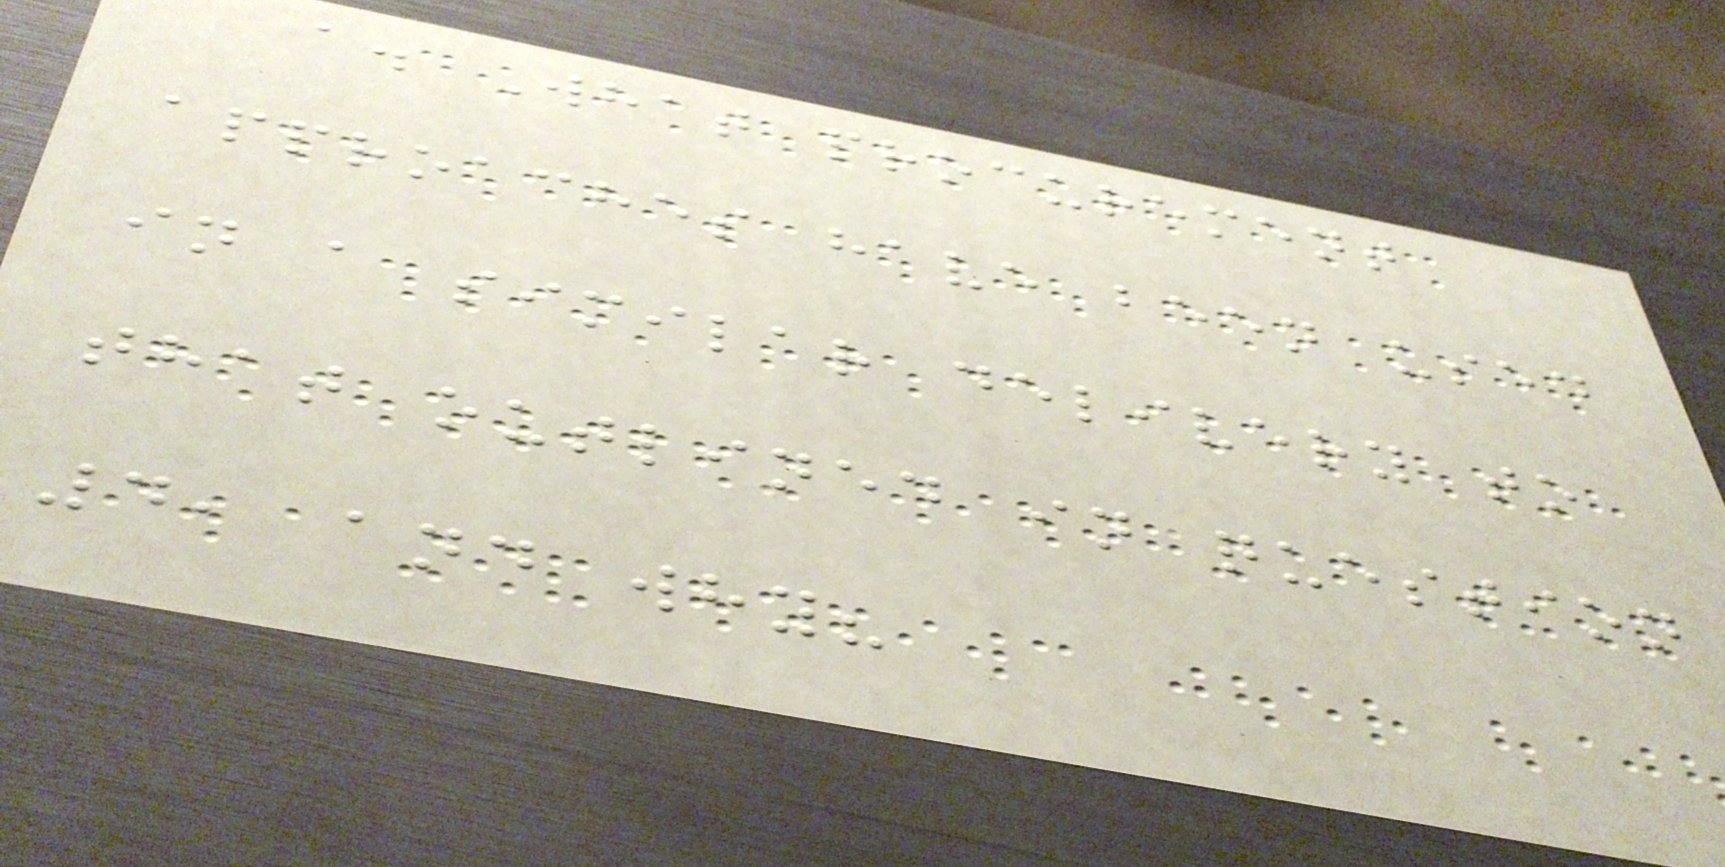a. What procurement
approaches have been used
in a similar delivery to
that outlined in question
4, and why?
